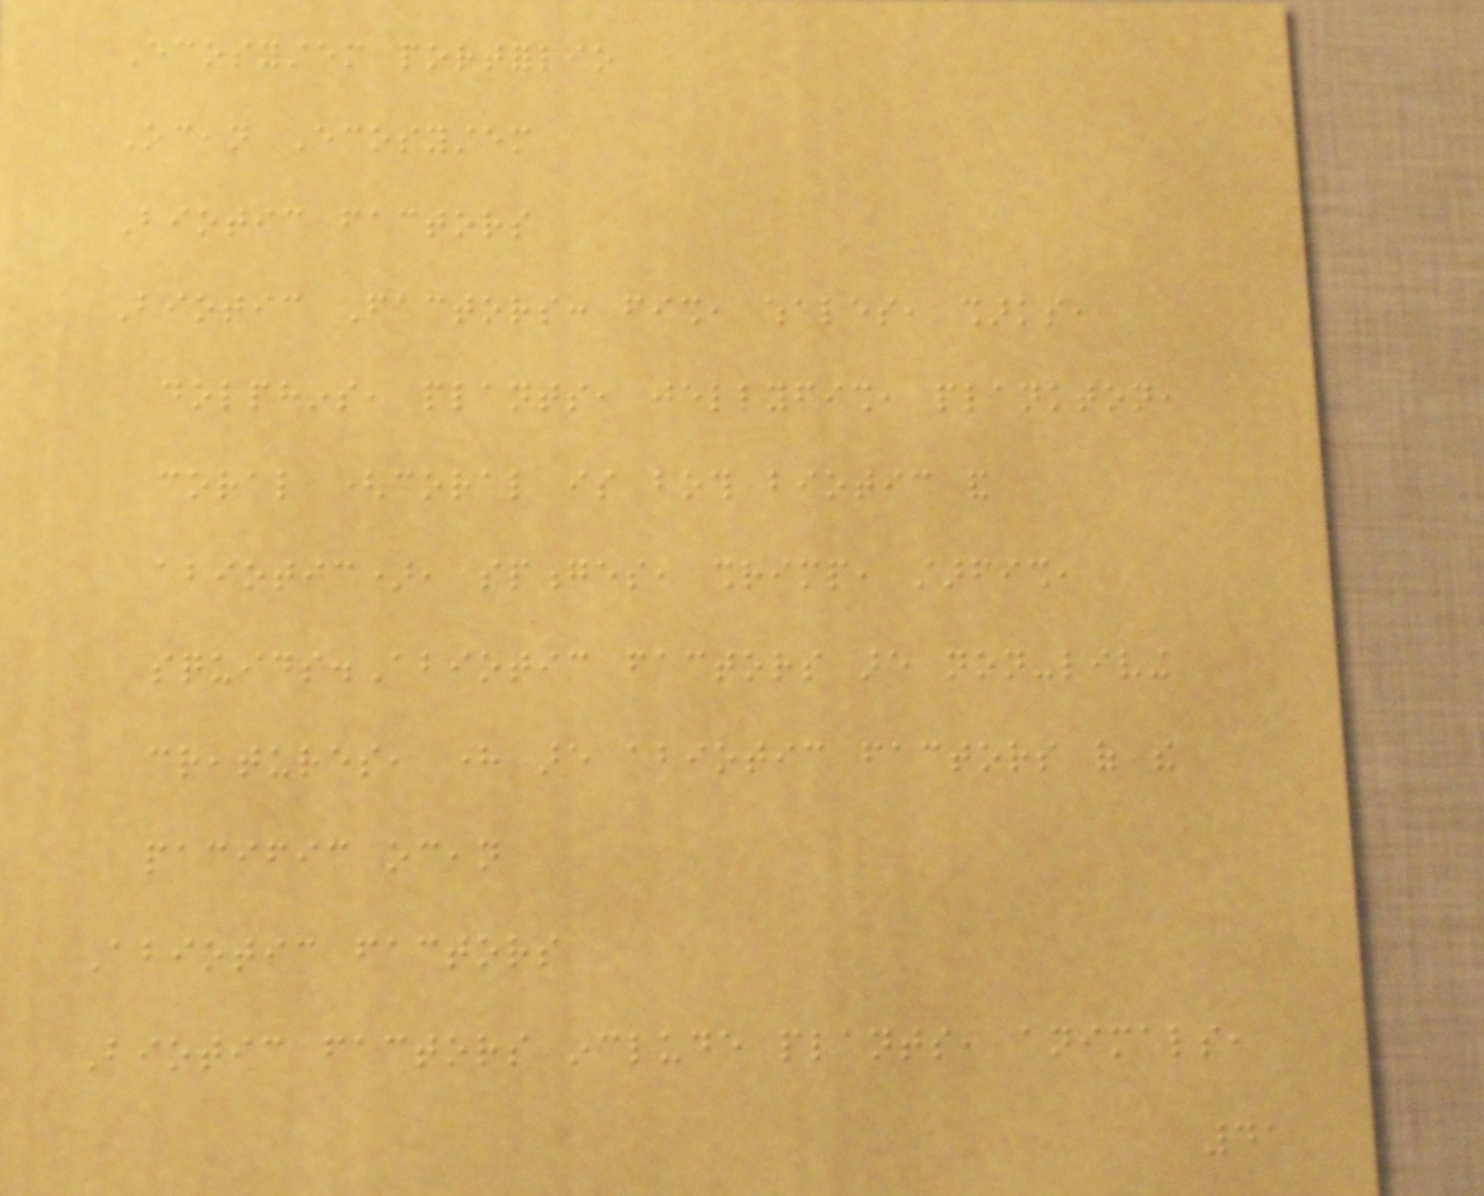Ecosystem portforlio
Ocean Ecosystem
Biotic factors
Biotic Factors: fish, whales, sharks,
dolphins, plants, jellyfish, plankton,
coral (coral is both biotic and
abiotic), sponges, shrimp, starfish,
squids.Abiotic factors are non-living
creatures, here are abiotic factors of the
pacific ocean
Abiotic factors
Biotic factors include plants, animals,
41
